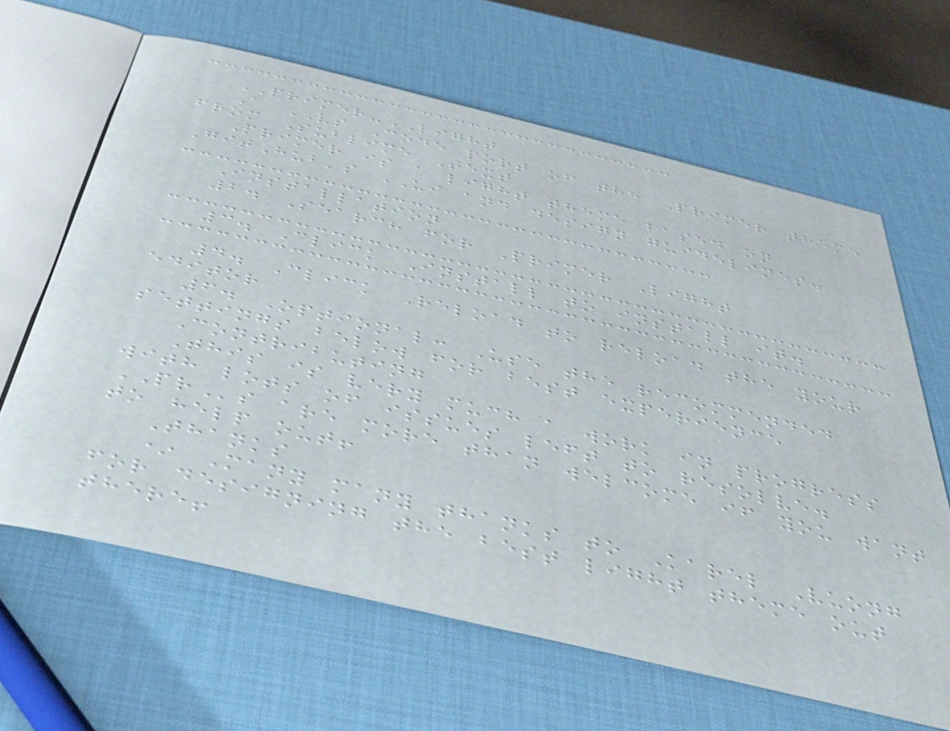PRIMER-LIGHT
A VS Code port of the Primer theme
from Sublime Text
Primer is a light theme based on
GitHub's UI and design guidelines.
Installation
2. Search for Primer Light
3. Click Install to install it.
4. Click Reload to reload the your
editor
6. Optional: Use the recommended
settings below for best experience
Contributing
This is very much a work in progress
with lots of issues left to resolve.
PRs are more than welcome if you want
to help out!
Thanks
* Many many thanks to Karel Vuong
for designing the best light theme out
there!
